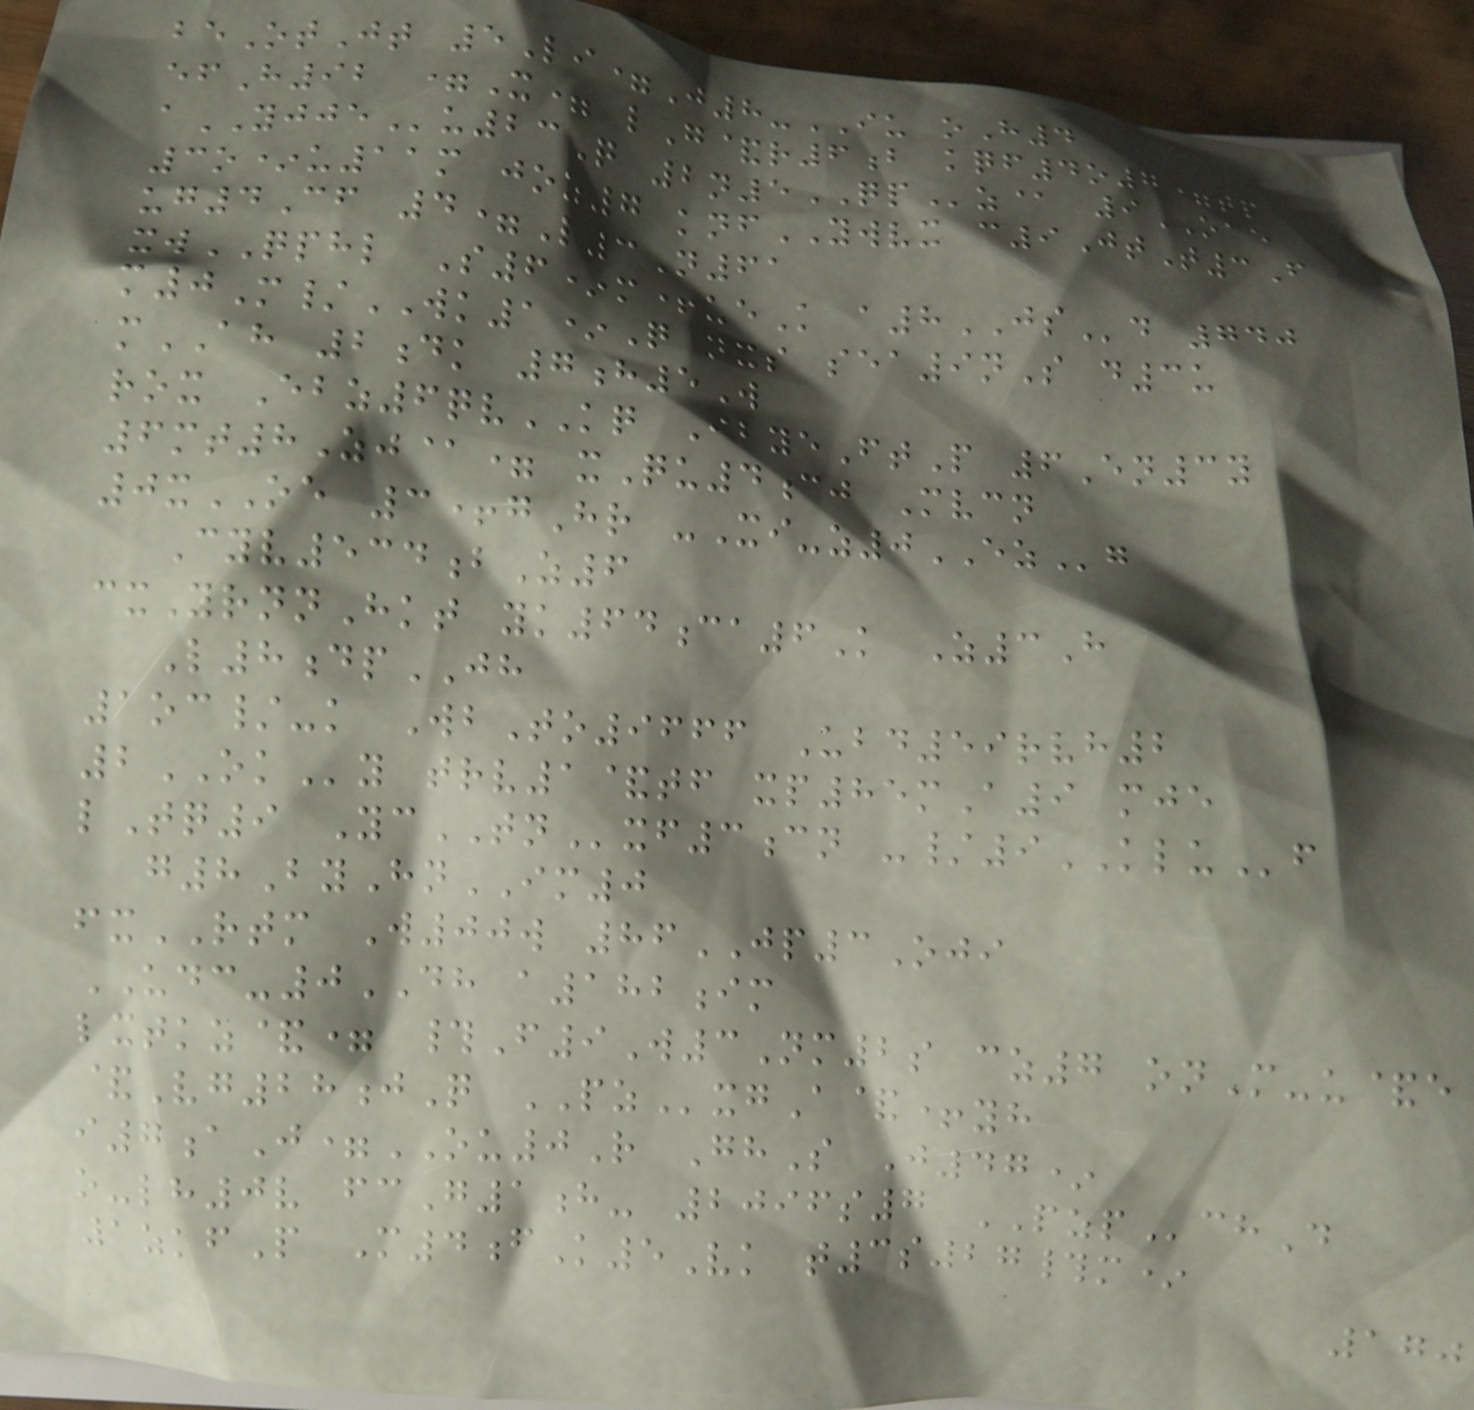beOtJt 5Li=J8-IU oH4
efH92 =X= lG&r6b kqf4o7=tp
aYJJEu23Q 2n5QPz@ 9OAE
3o*u11m joz7 knfYWVX c9JtT3F
ug4Cf 4=L3N61
xwQPHL S6*m+ueK a8JSd 740
m0M/WK1*Q nxs sea9nS d3u
mAH 2dk 7h5W
rox Ebz6qvKQ IbyeFtP 6En3y
6mt8Zj@= xQu4cj Mvcn
0xOE 3+gHr -Xi-z0EZg
Cyv534bZ6
cxYrnnHkt yk64ca6K Z3H
L8dpJH
1oc/-k WbTo9666 Ubd59rvh2
2OKy trv1&tf xp85mA9 mje
lTq9 YcTNxf3cn -/9KLUf
g8ByHnIM0
fxRTM W00w 86JP3Oji
UDC-0DH a182im
lxtkz&= #F9W3Nm2s cz7 onM-u&e
&Vg28jQ PZxgA&+yh
i7aJ=OU0R GhS J47*
o-lh0v fcG1h- 2096s7 PZPchD
1zkfP M4fK5Vk t3s27#m*
170
